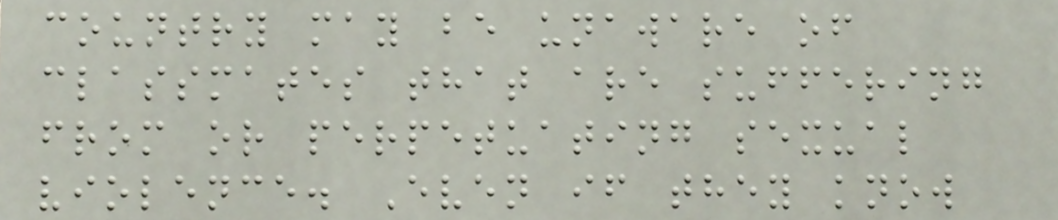country may be unaware of
classmates that are suffering
from or perpetuating sexual
violence. Even if they know
